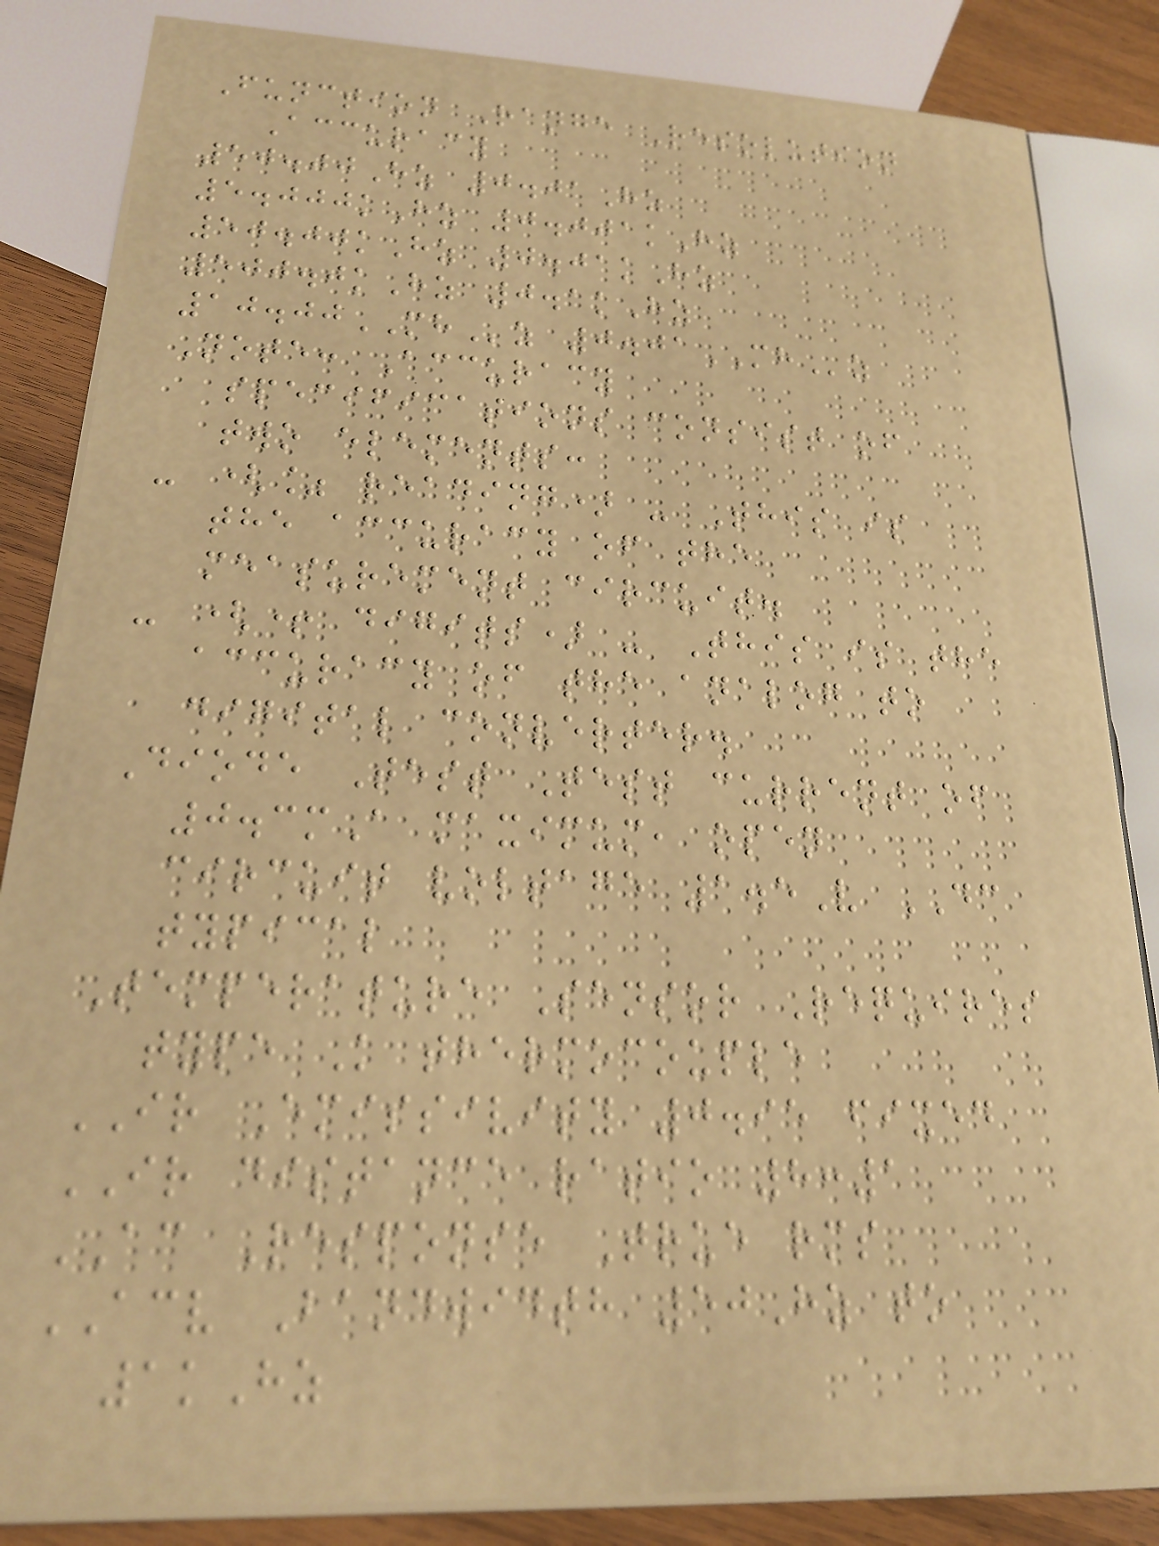Function Range Resolution
Accuracy
50.00Hz 0.01Hz
5.000kHz 0.001kHz
50.00kHz 0.01kHz
500.0kHz 0.1kHz
10.00MHz 0.01MHz
Note: Accuracy
specifications consist of
two elements:
- (% reading) - This is
the accuracy of the
measurement circuit.
- (+ digits) - This is the
accuracy of the analog to
digital converter.
Diode Test Test current of
0.3mA maximum, open
circuit voltage 1.5V DC
typical
Temperature Sensor Requires
type K thermocouple
IR Emissivity 0.95 fixed
IR distance ratio 8:1
AC Response True rms
ACV Bandwidth 50Hz to
1kHz
